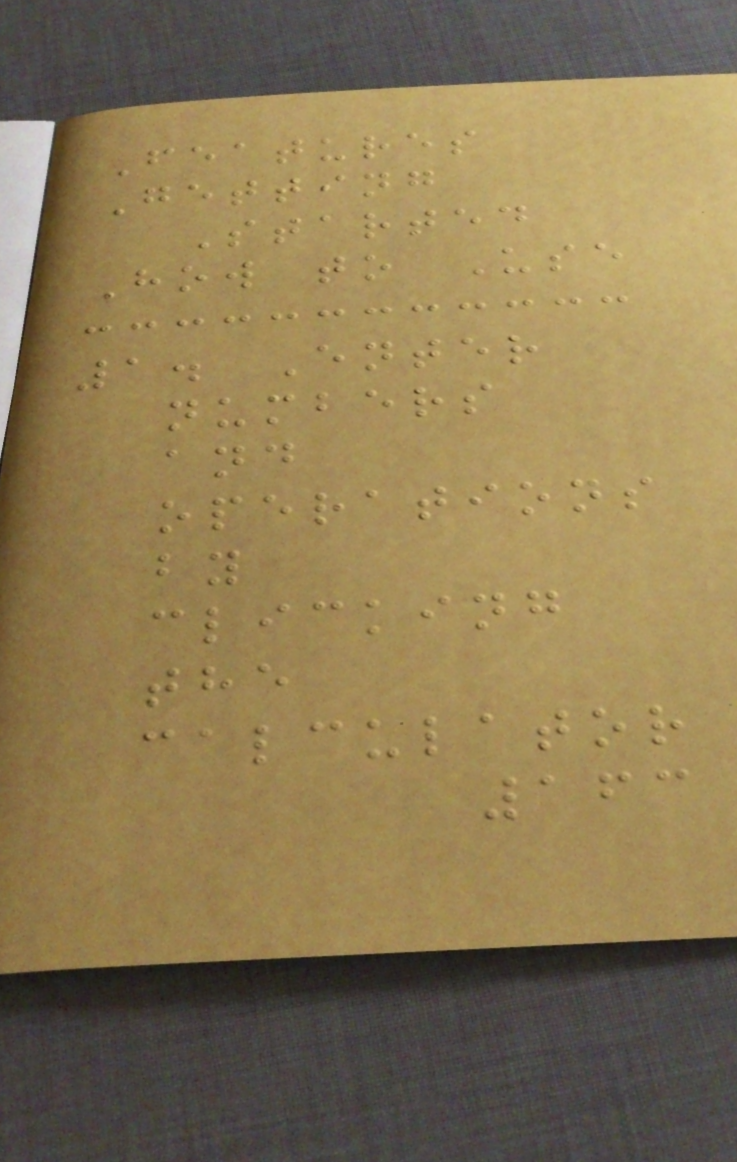Features
Getting
Started
How to Use
1. Enter
numbers
and
operations
by
clicking
the
calculator
163
